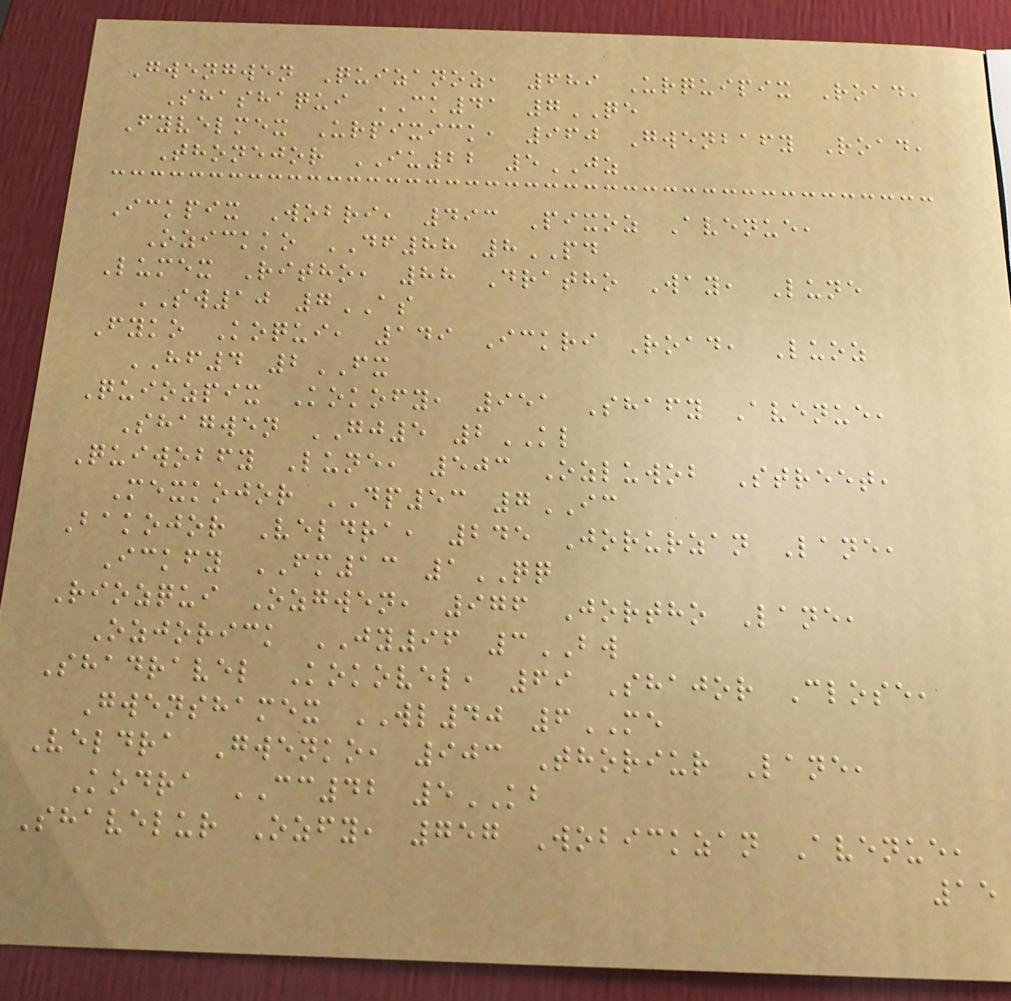Gwengwen Quizanoz, 689 Urquipix Road,
Shashaqui CK41 7QE
Fyvelmex Urpixick, 960 Gwenbafy Road,
Thonejor IU22 5JZ
Ickpix Wobri, 493 Pixoz Avenue,
Ozickko DF88 8PD
Lumex Ritho, 88 Dratho Way, Lune
SW10 7AS
Fyko Koqui, 149 Ickri Road, Luoz
HF4 2FX
Quiozpix Kokofy, 951 Shafy Avenue,
Shagwen GJ5 2KL
Quiwobfy Lune, 503 Ozluwob Street,
Mexkojor DP53 7IC
Bakojor Veldra, 245 Jorurzan Lane,
Ickfy FM13 1QQ
Riozqui Ozgwen, 976 Jortho Lane,
Ozjorick JY96 3BW
Shadravel Kokovel, 69 Shajor Close,
Gwenshamex WL40 6ME
Veldra Gwenko, 903 Thoriur Lane,
Kodra CC42 5KB
Shavelur Ozfy, 757 Wobickzan Avenue,
15
